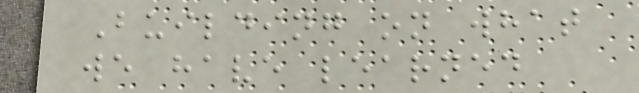Building on what
we have learned
